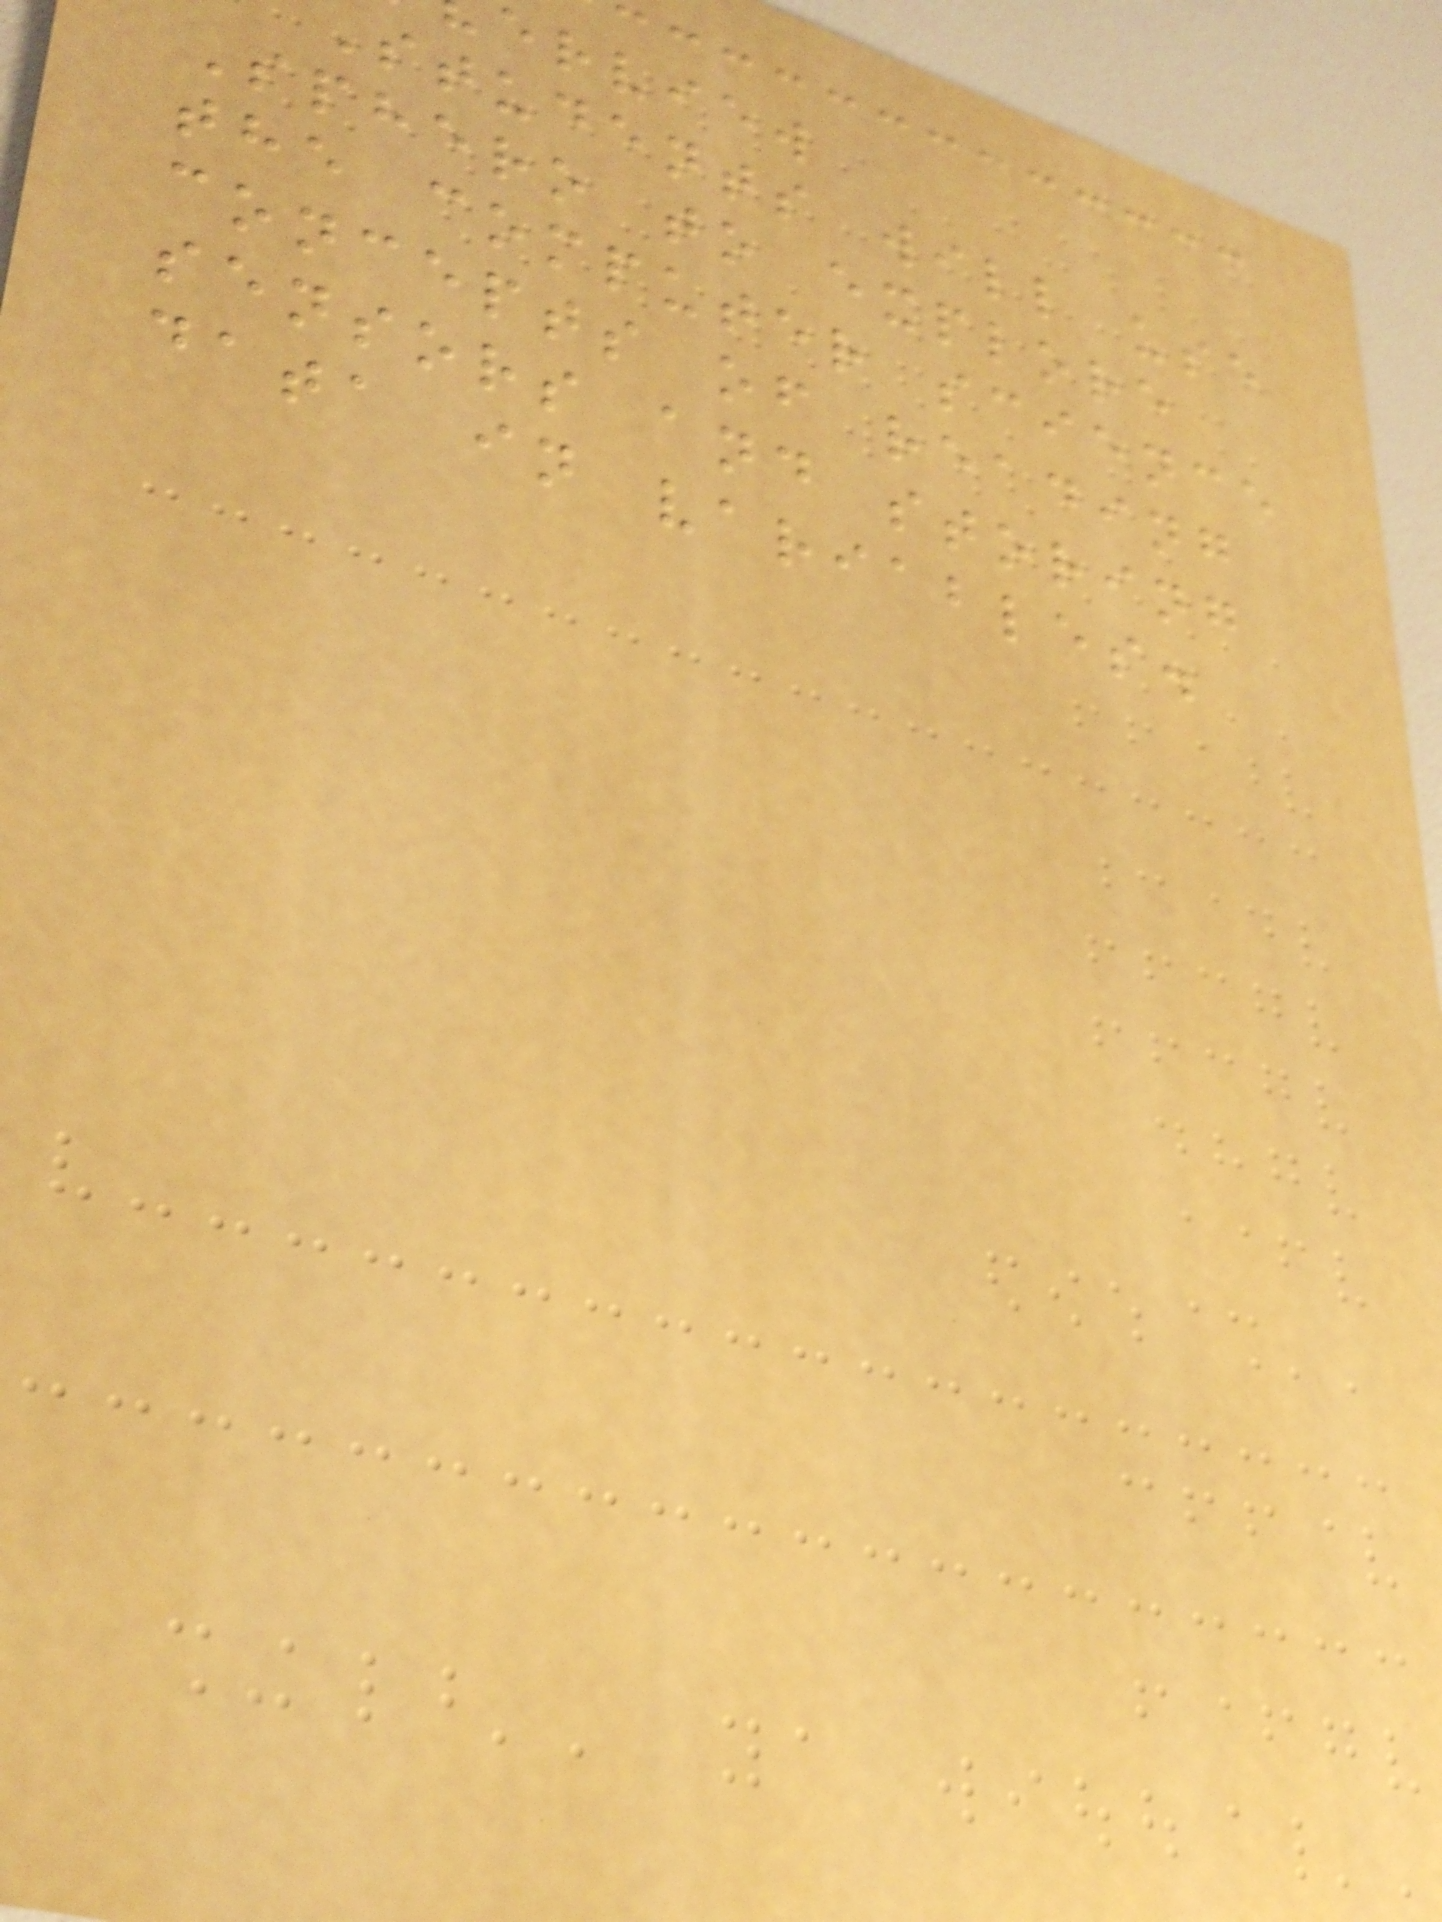erview
Students will use
Sphero to explore
the computer science
concepts of reading
sensors and storing
data in variables.
